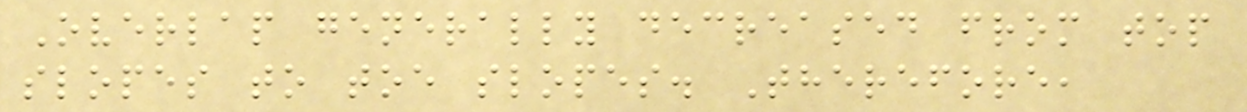Overlap generally decreased from top
slopes to toe slopes. Therefore,
